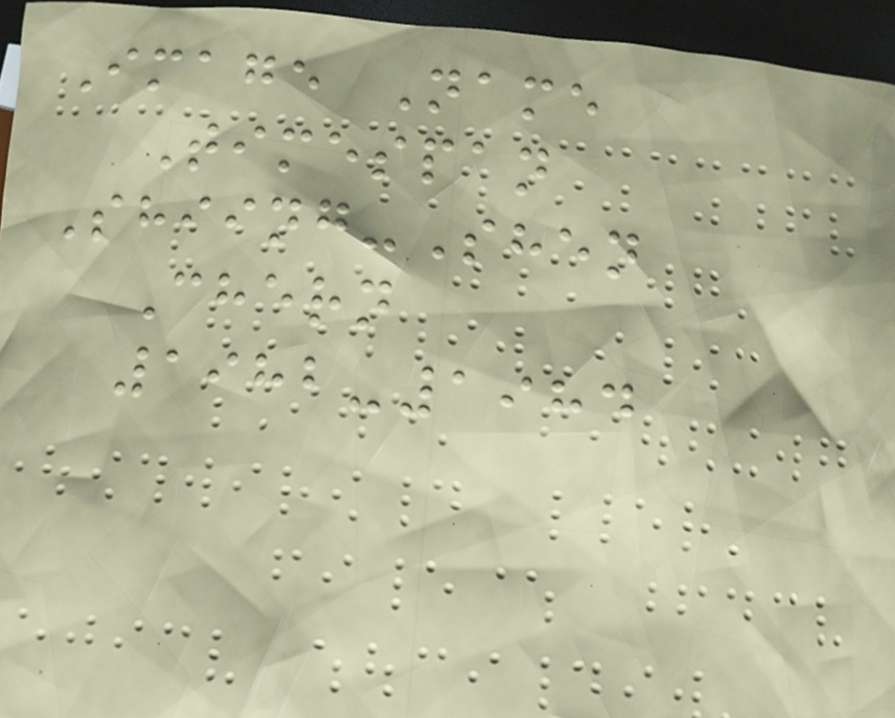Image Name
Timespan
Shiing-Shen
Chern
1982-1984
